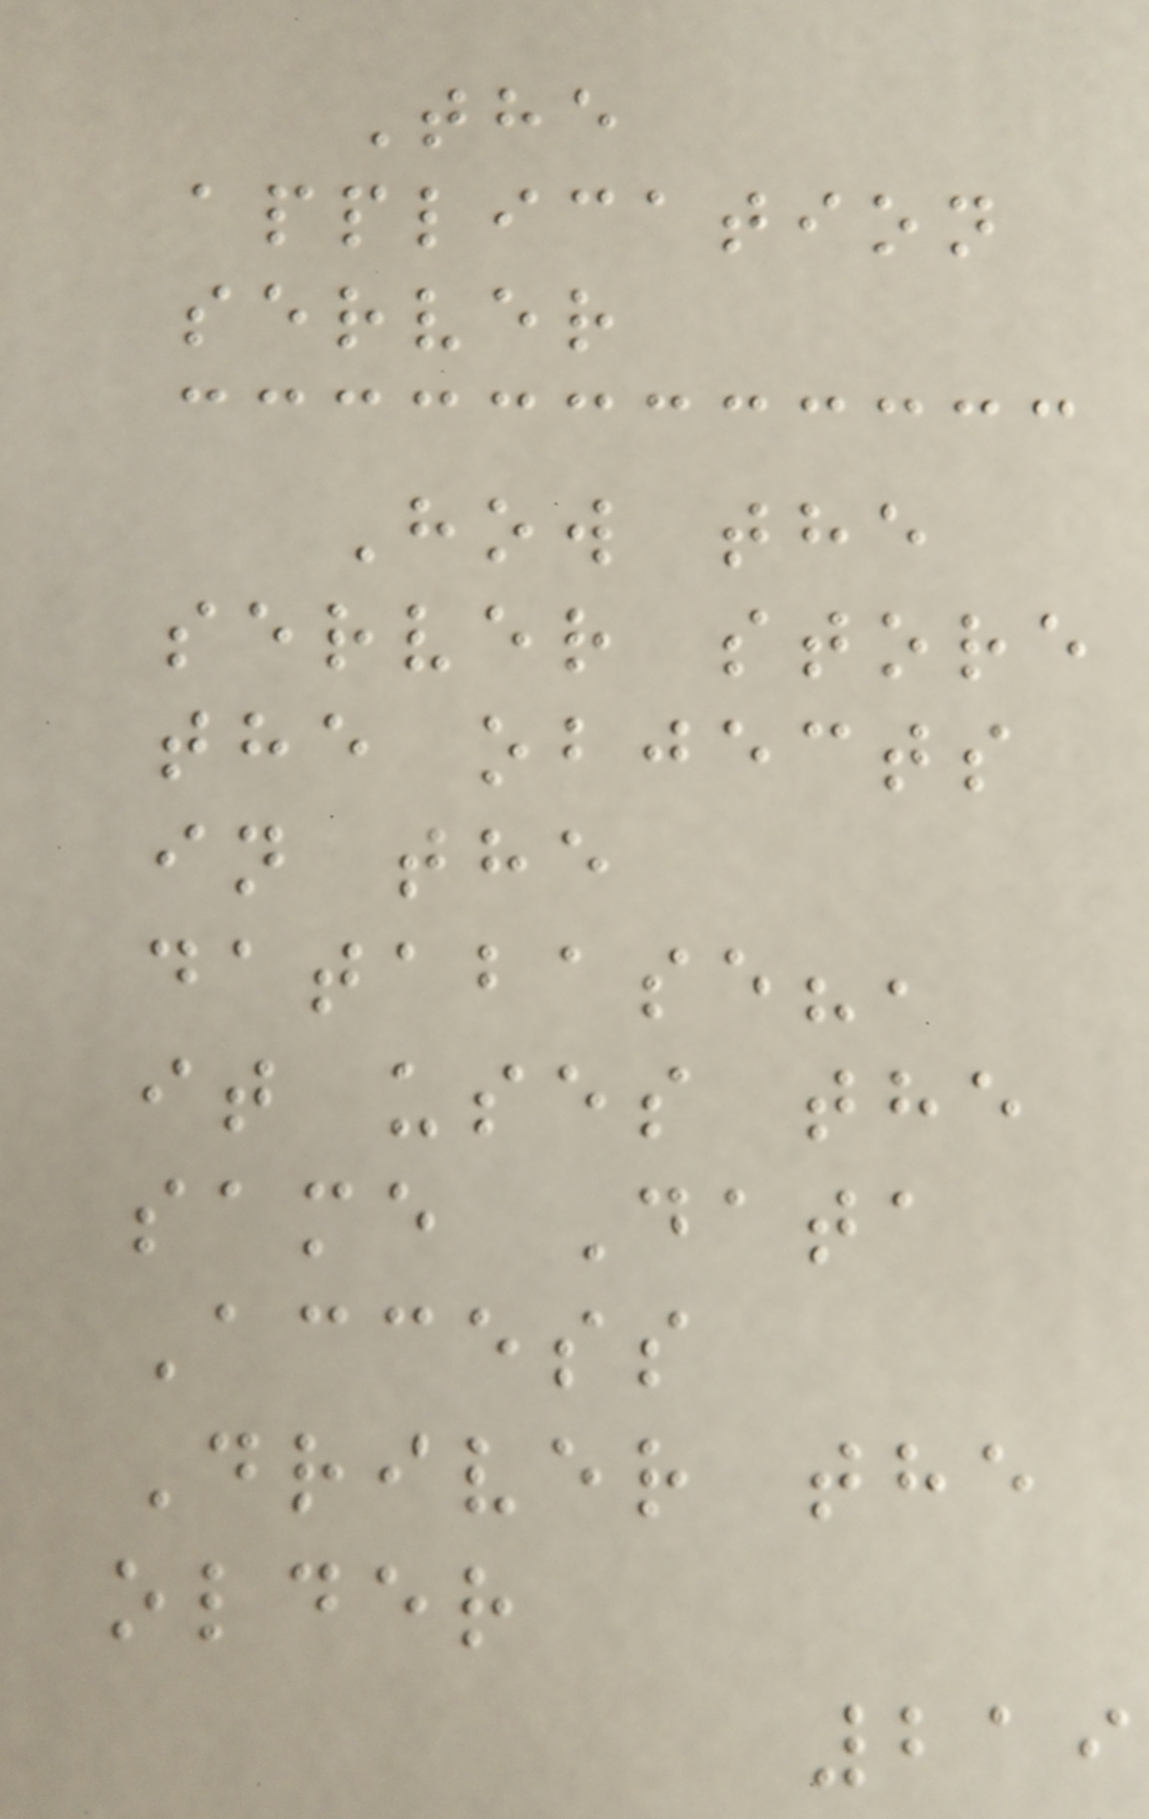The
application
server
How the
server store
the objects
in the
database?,
it uses the
same Data
Access
Driver the
older
219
